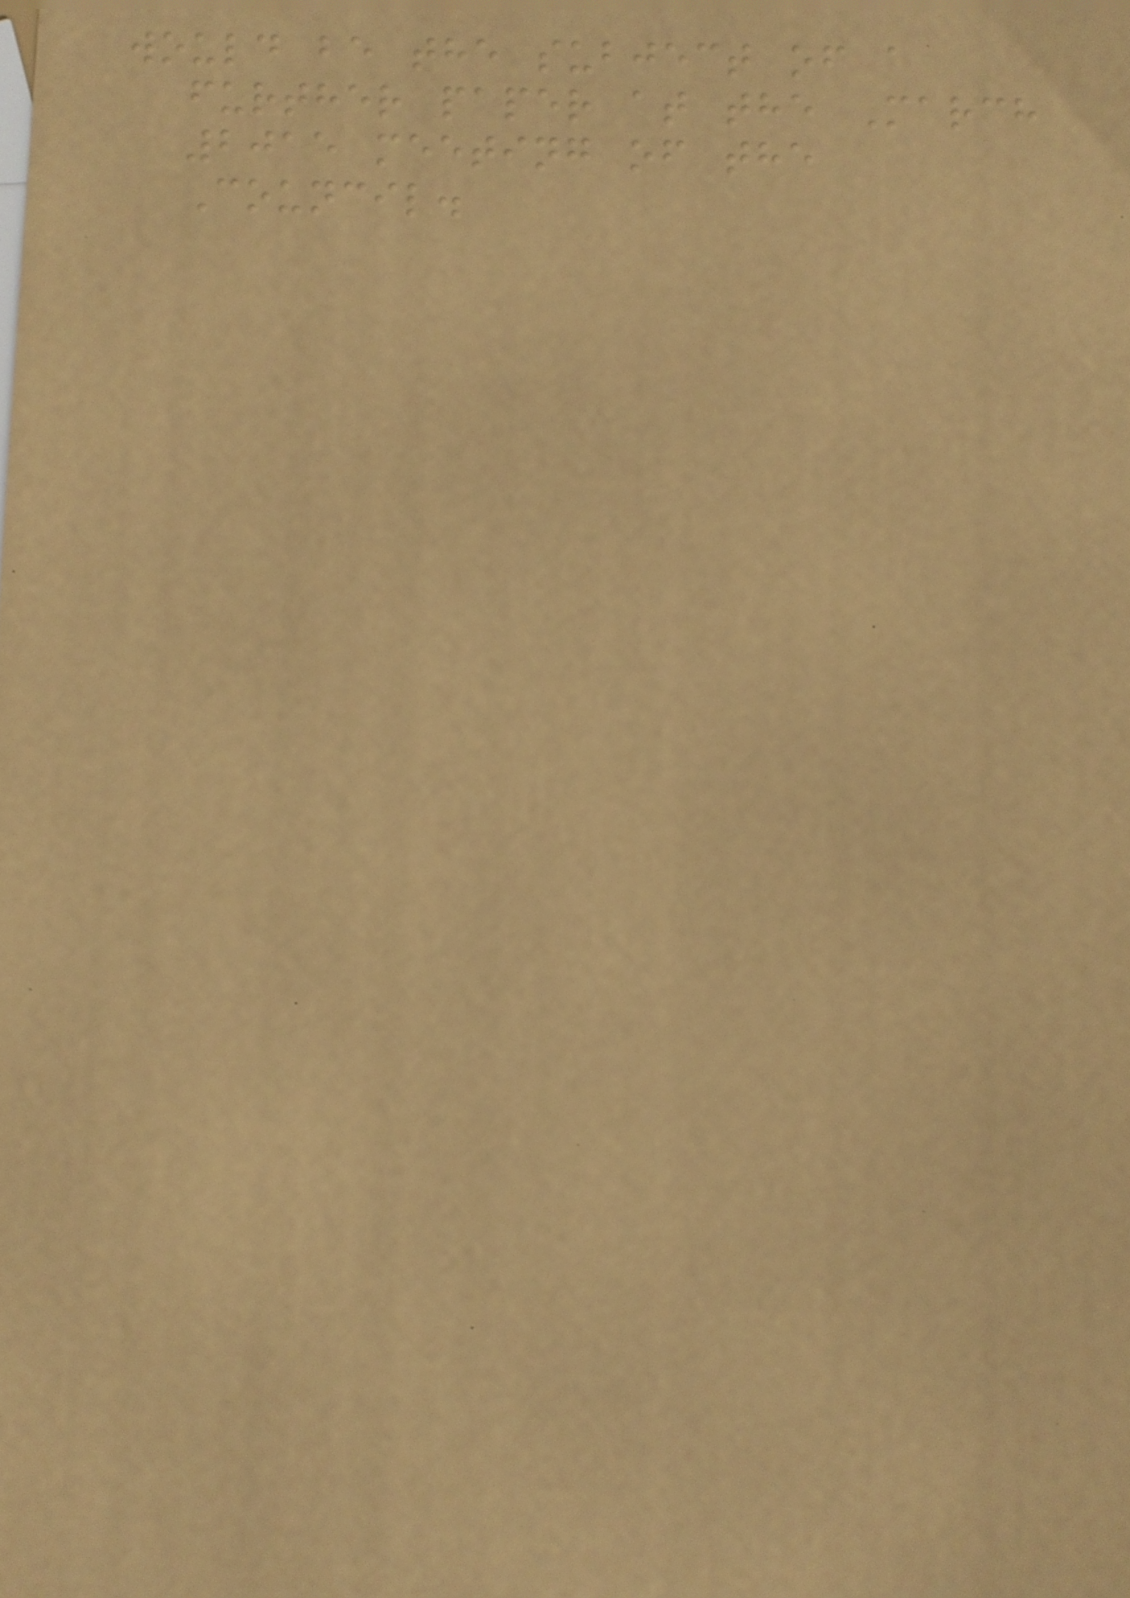would be the subject of a
further paper at the March
2015 meeting of the
Council.
